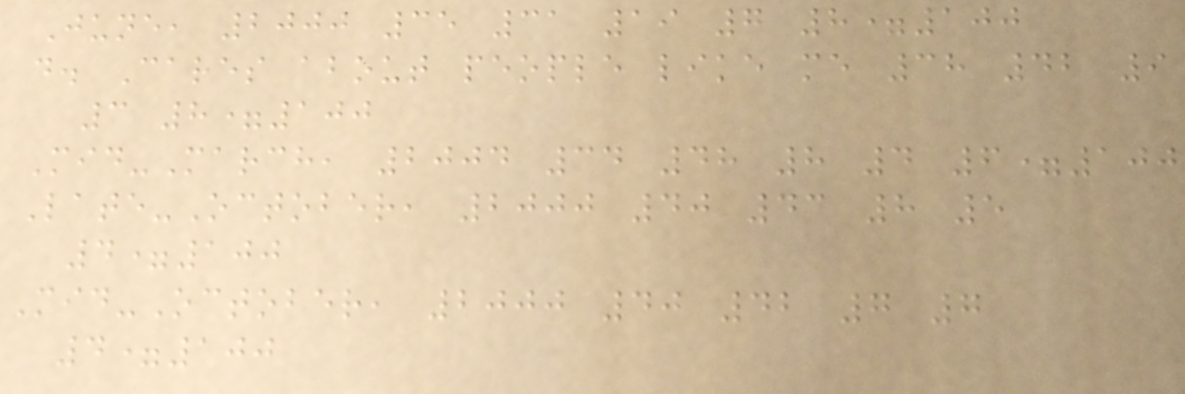June, 2000 35 31 19 7 8=100
d. Cares about people like me 38 42 9
3 8=100
Mid-March, 2004 34 48 8 4 6=100
Late-October, 2000 40 43 8 5
4=100
Mid-October, 2000 40 42 7 7
4=100
